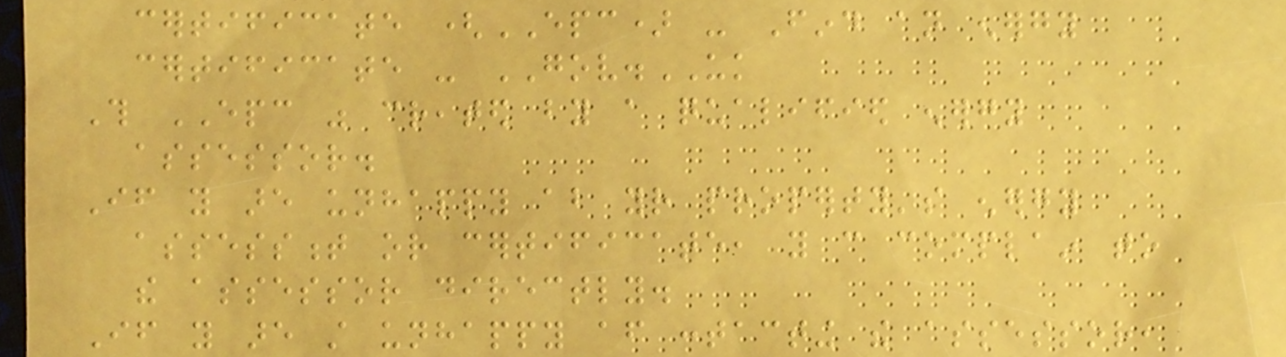certificate (EPC) - Find an energy
certificate - GOV.UK
This EPC was created by a qualified energy
assessor.
If you are unhappy about your property's energy
assessment or certificate, you can complain to
the assessor directly.
If you are still unhappy after contacting the assessor,
